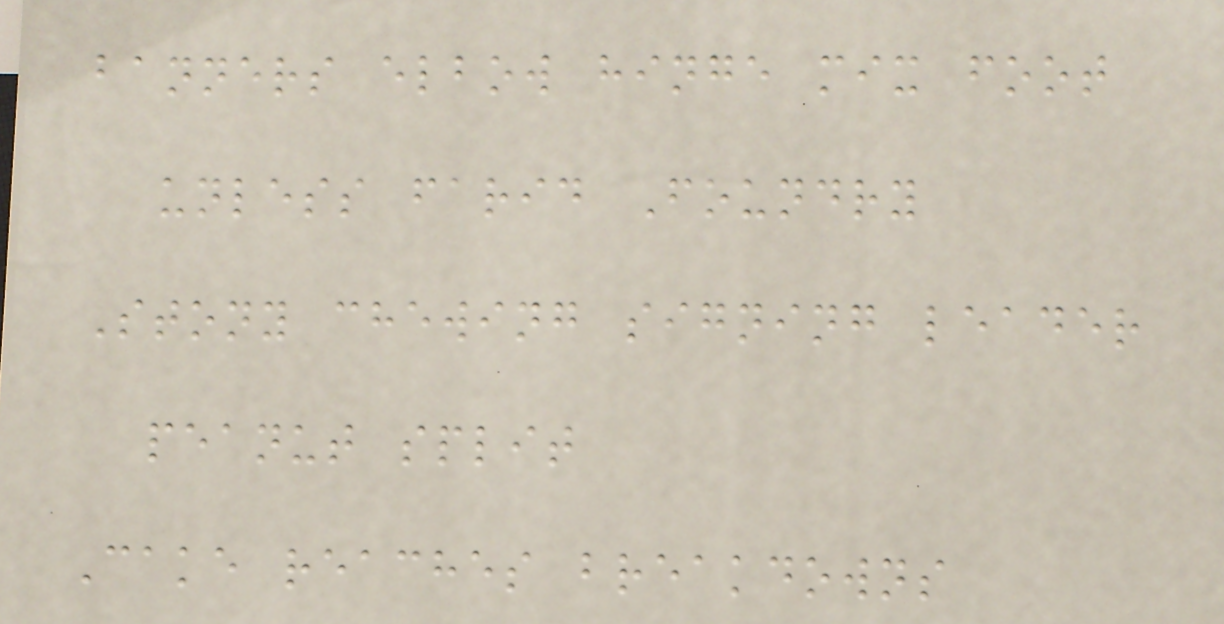banners elbow hinge mix foot
unless farid Foundry
Stony chewing signing leader
peanut split
Cake reaches breakdowns
